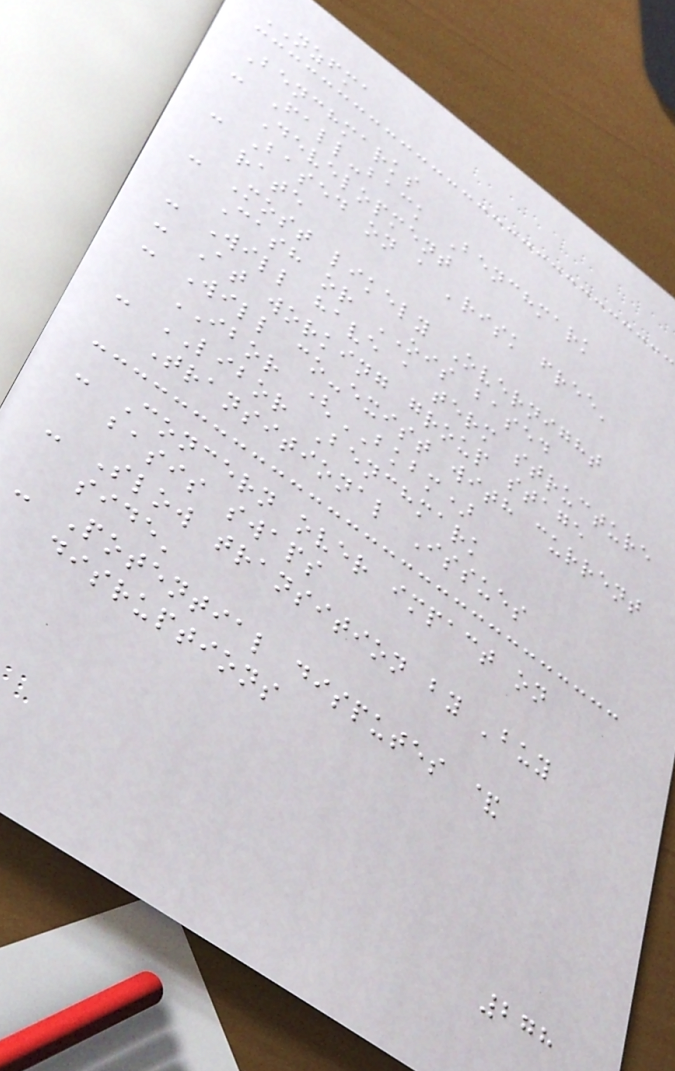NZFMA
Benchmarks
- Fall-back Benchmark
Development
- Based on a 'risk free'
rate
- Most likely Overnight
Cash or OIS based
- Will have a term structure
- At working group stage
- Will co-exist with current
IBOR (BKBM)
- LIBOR Benchmark
Transitional Issues
- Concern over impact on
basis swaps
- Slow transition by 'buy
side'
- Potential disputes &
disruptions
278
